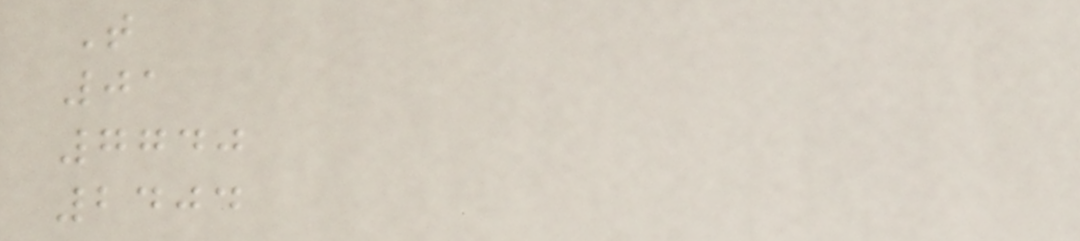T
01
7740
2404
